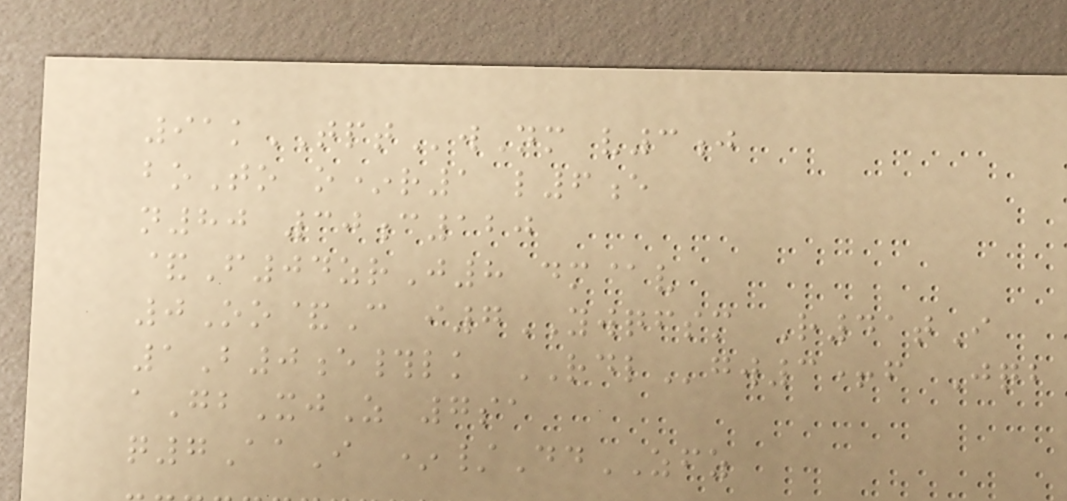91kTPTwNm v3j
boTo o*r1 l6e
n80 30c120
&F04zrJ8 dm@v
0Oo&C i7YWQFSM R41tI
1B0e#lk RDLgw3+f Jqb
aGbXjZ 7sa
q7AaI */DdZFZ
